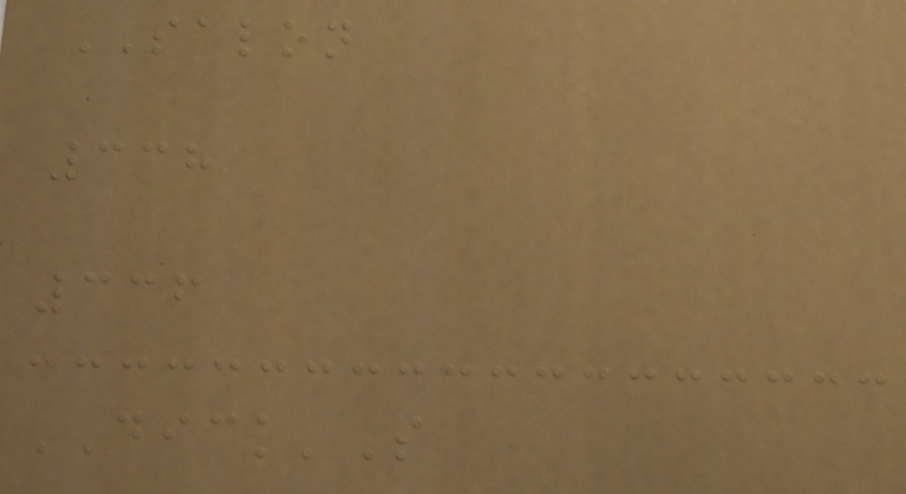SALON
338
336
DICK'S
